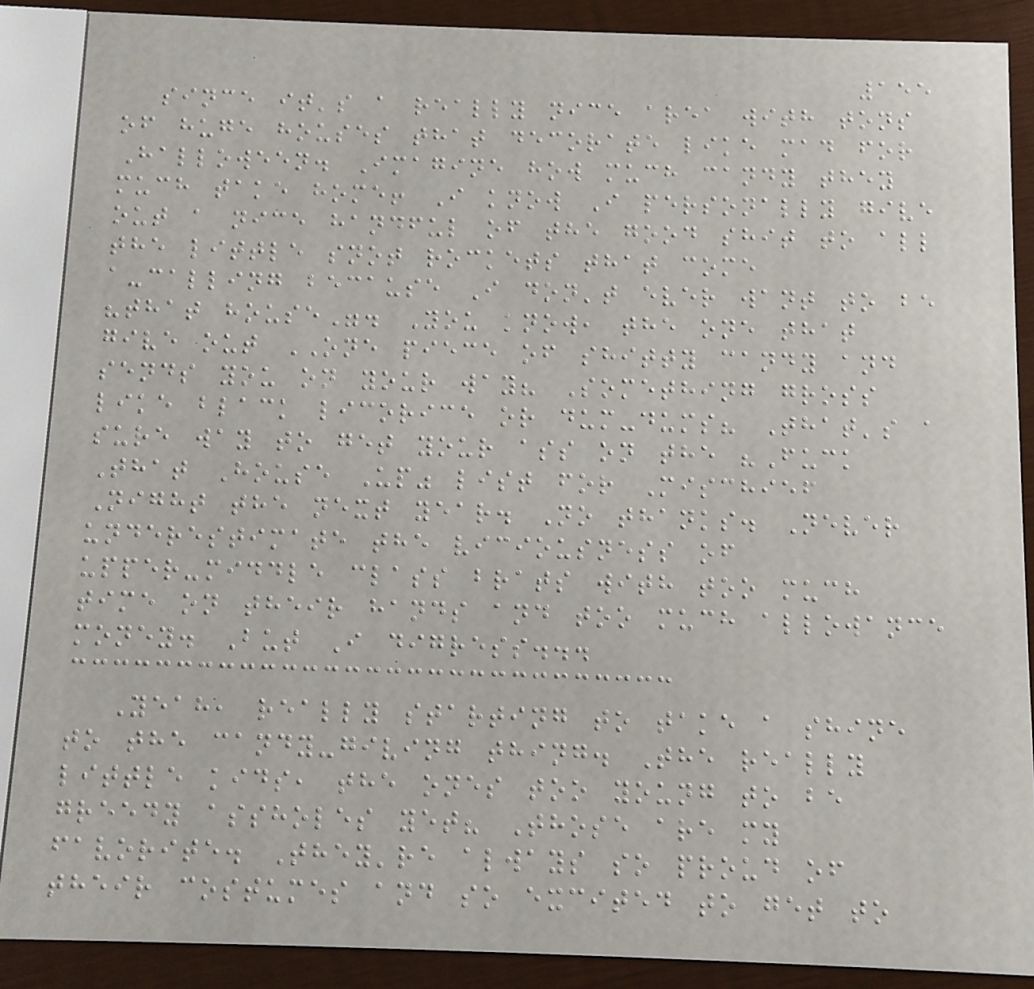155
since it's a really nice area with tons
of huge houses that decorate like mad for
Halloween. Imagine how much candy they
much take home! I know I personally give
out a nice handful of the good shit to all
the little snot rockets that come
a-calling because I don't ever want to be
"that house". You know, the one that
give out ONE piece of shitty candy and
sends you on your way? Something gross
like black licorice or dum-dums? That's a
sure way to get your ass on the "Fuck
That House Up" list for Mischief
Night the next year. No thanks. Never
underestimate the viciousness of
upper-middle class brats with too much
time on their hands and too much allowance
money. But I digress...
Yeah, really starting to take a shine
to the candy-giving thing. The really
little kids, the ones too young to be
greedy assholes yet? Those are my
favorite. They're always so proud of
their costumes and so excited to get to
